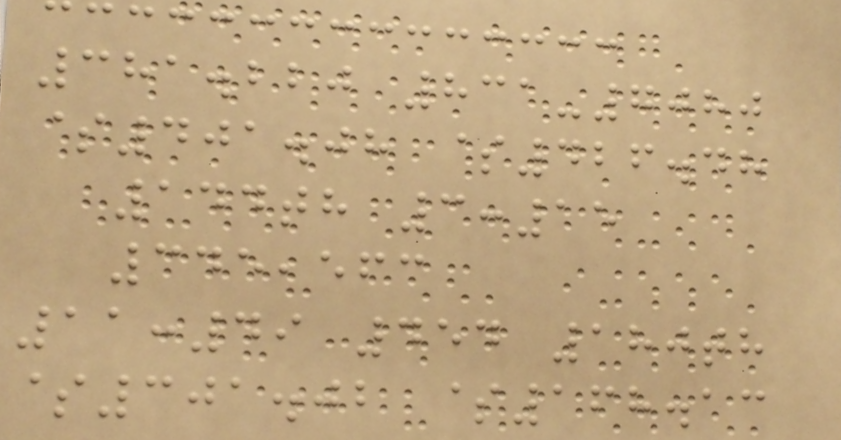381.220 831-7080
$401.08 $426.48
144th 3:15
345,563
11:49 454 180th
$301.02 $168.13
